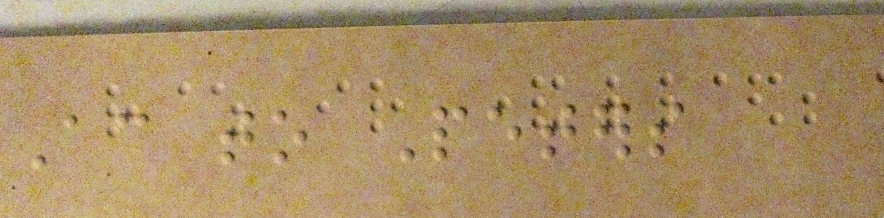According to Peters
